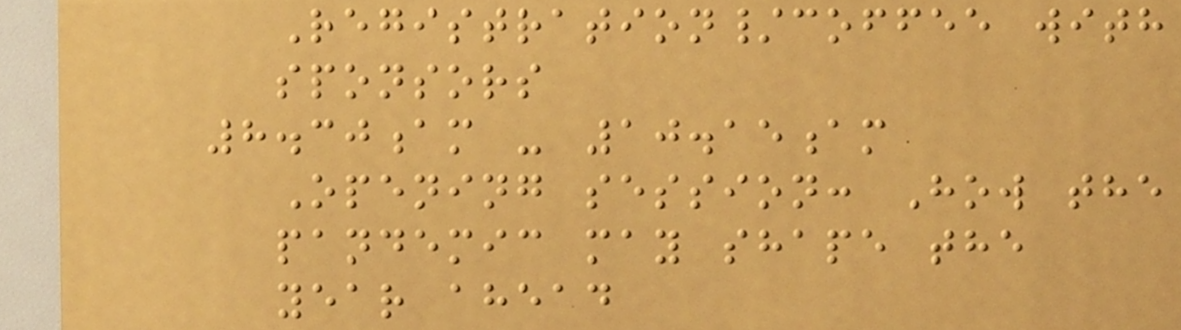Registration/coffee with
sponsors
8.30am - 10.15am
Opening session: How the
pandemic may shape the
year ahead
